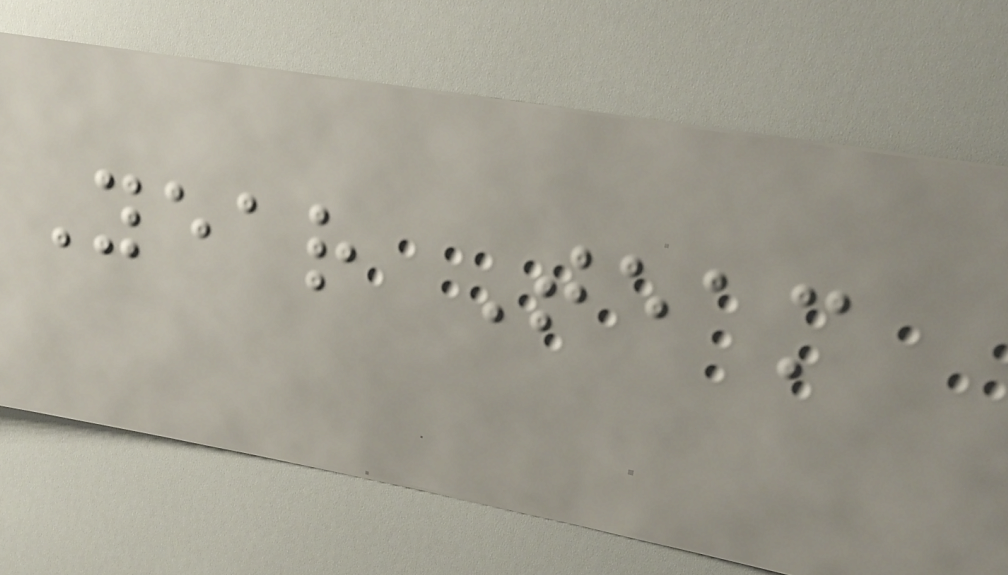Year Team
